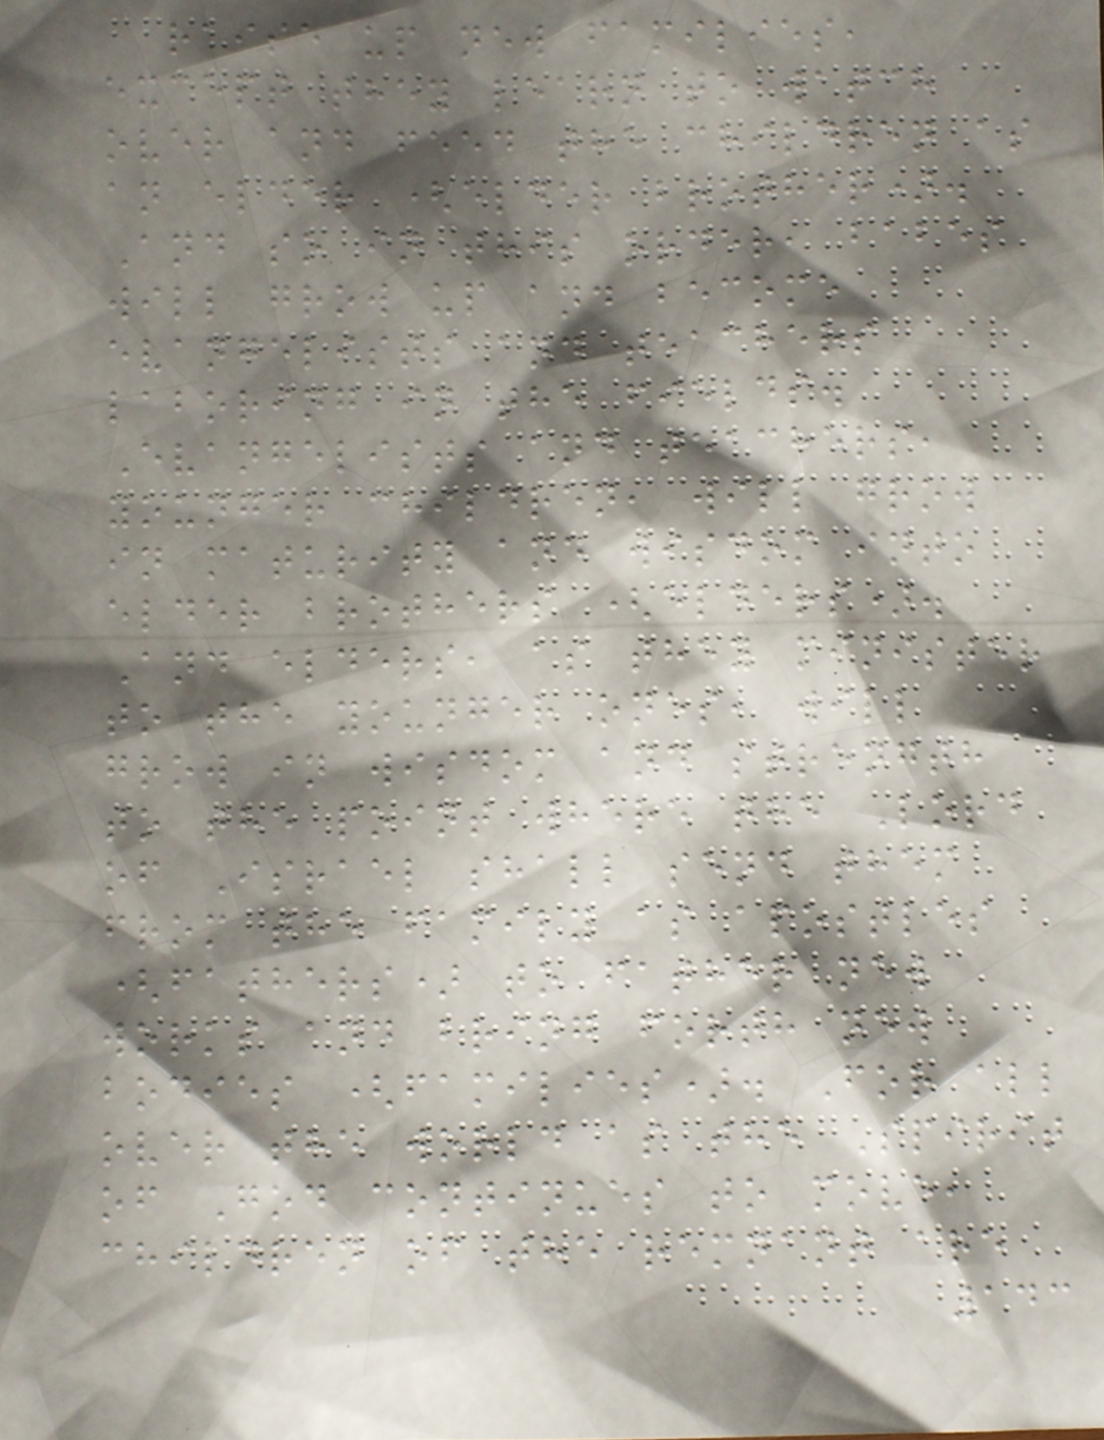raise up new families,
except they learn to watch
over and feed the children as
an elder (elder brother).
And so in this order, babes
will grow up and become
evangelists and teachers
laboring in the fields.
Evangelists and teachers,
younger children, will grow
in maturity and wisdom into
elder brothers (elders).
And elders, as they minister
to the younger ones, will
grow in wisdom and strength
to the point where the Lord
of Israel shall send them
from the family as apostles
(fathers) to father new
works and bring forth new
bodies (families). For all
over the world as the Spirit
of God continues to move,
children of the remnant are
143
